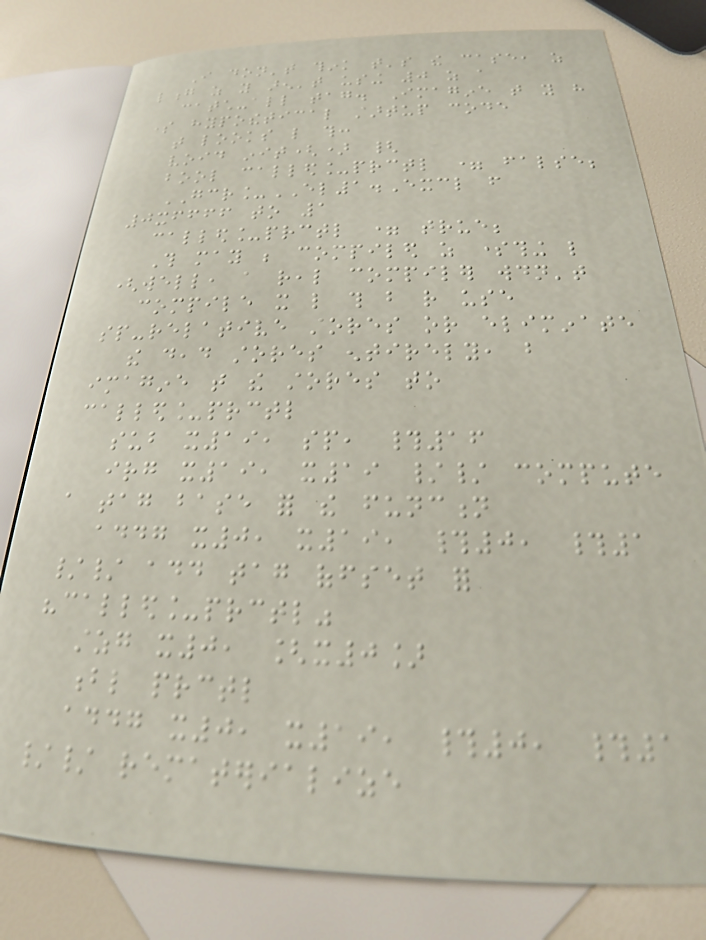I don't think that's the case, as
long as you aren't using 0 as a
catch-all tag. Imagine that you have
some hypothetical startup code
that looks like this:
void init() {
bool called_prctl = false;
GCR_EL1.Excl from
0xffff to 1
called_prctl = true;
This may be compiled as something like
(well, a real compiler wouldn't
compile it like this but rather use
sp-relative stores or eliminate
the dead stores entirely, but
imagine that the stores to
called_prctl
sub x19, sp, #16
irg x19, x19 // compute
a tag base for the function
addg x0, x19, #0, #1
// add tag offset for
"called_prctl"
stzg x0, [x0]
bl prctl
addg x0, x19, #0, #1
// rematerialize
